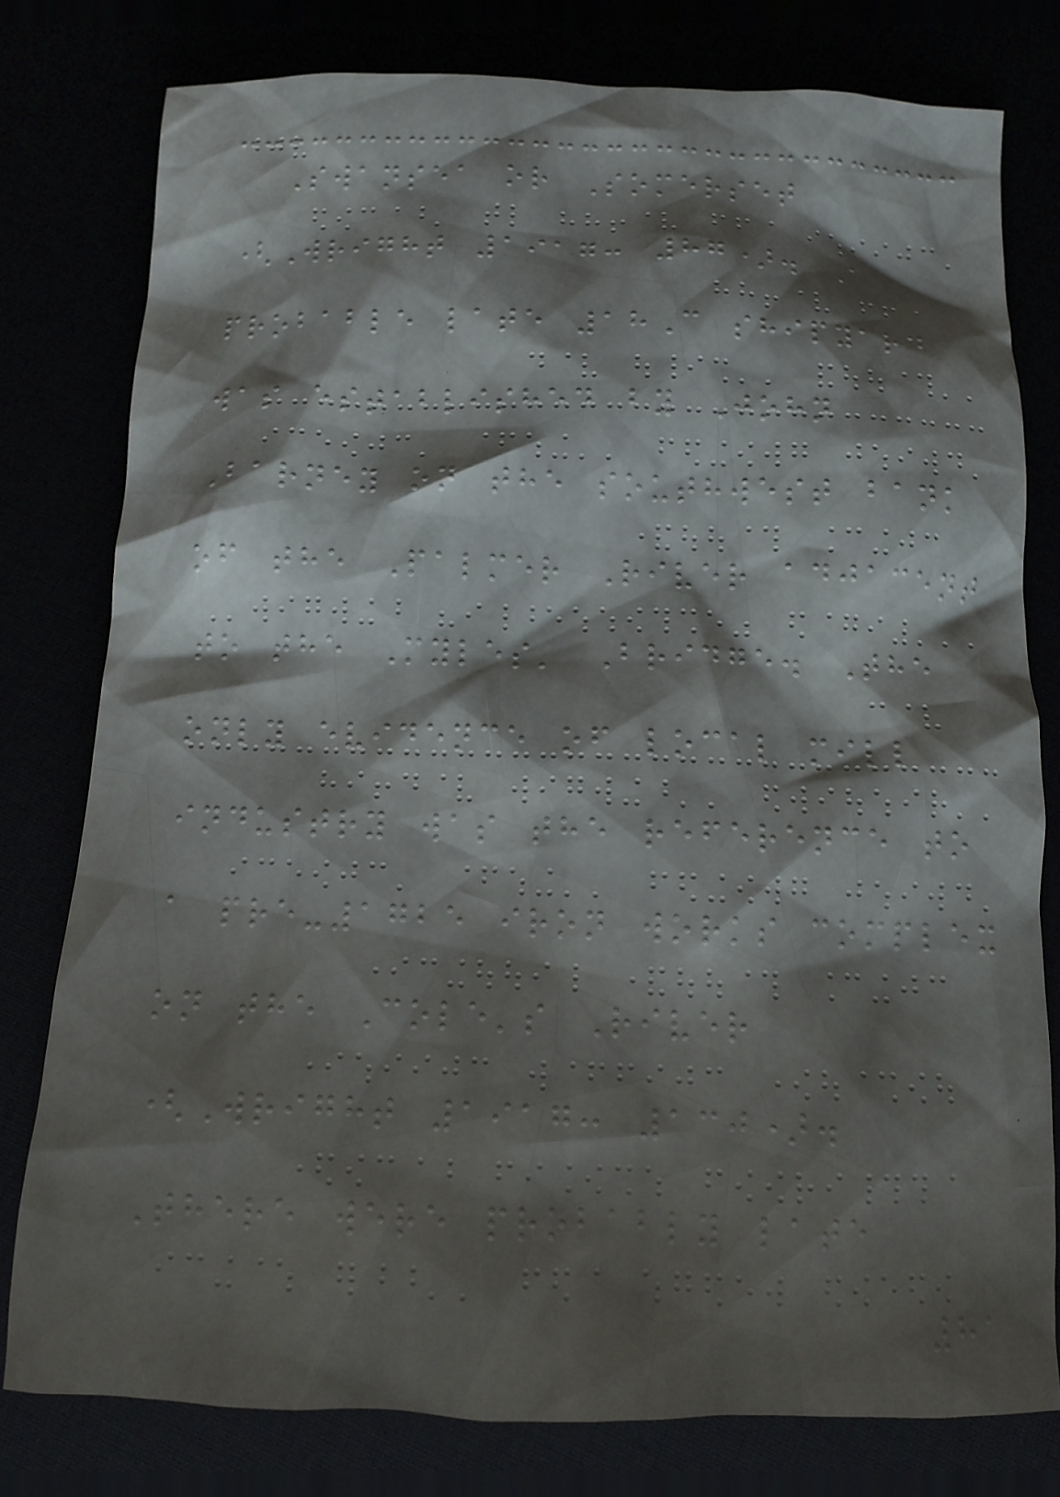Swansea or Somerset
(Wright 1917: 87). A
probable late 18C shipyard
was established by John
Barney on the southwest bank
of the Palmer River adjacent
to the Myles' Bridge. The
only evidence of local mill
industry was the reference to
a pre-1725 iron works complex
on the Cole's River
(Wright 1917: 130).
There were probably late
81
